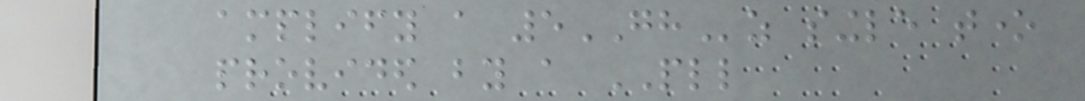amplify a 5GHz single tone
provided by a PLL
